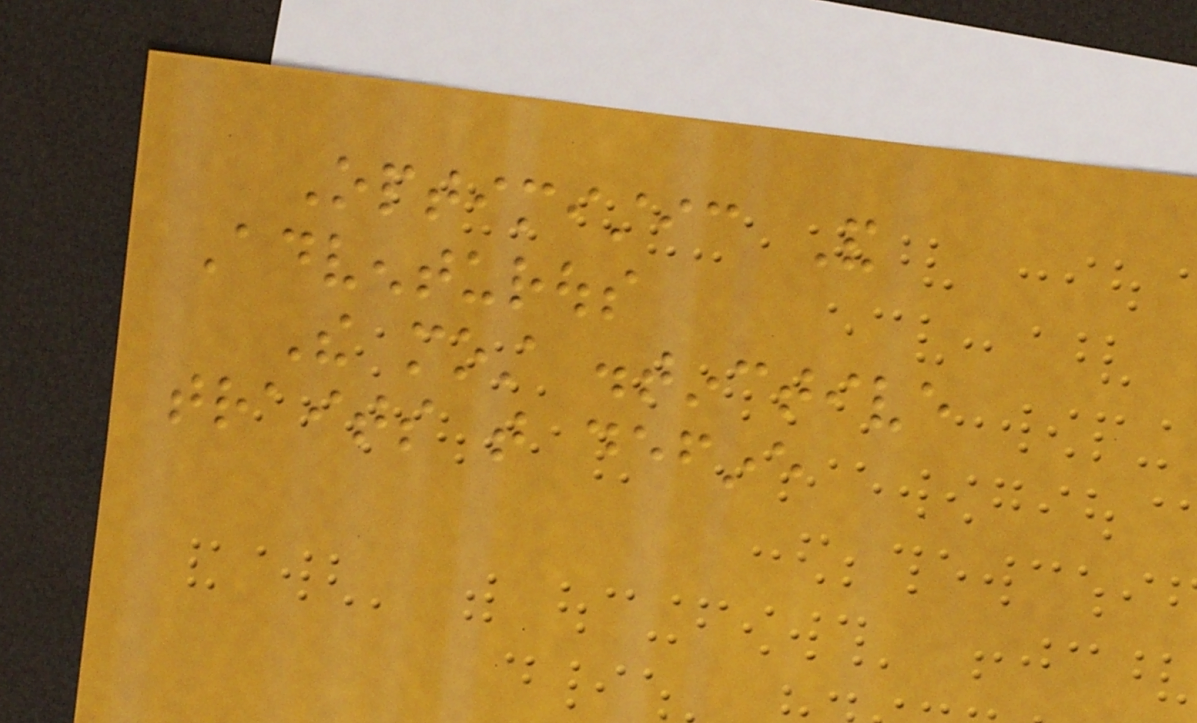Optimistic And
Adventurous
The most distinctive
traits that define
